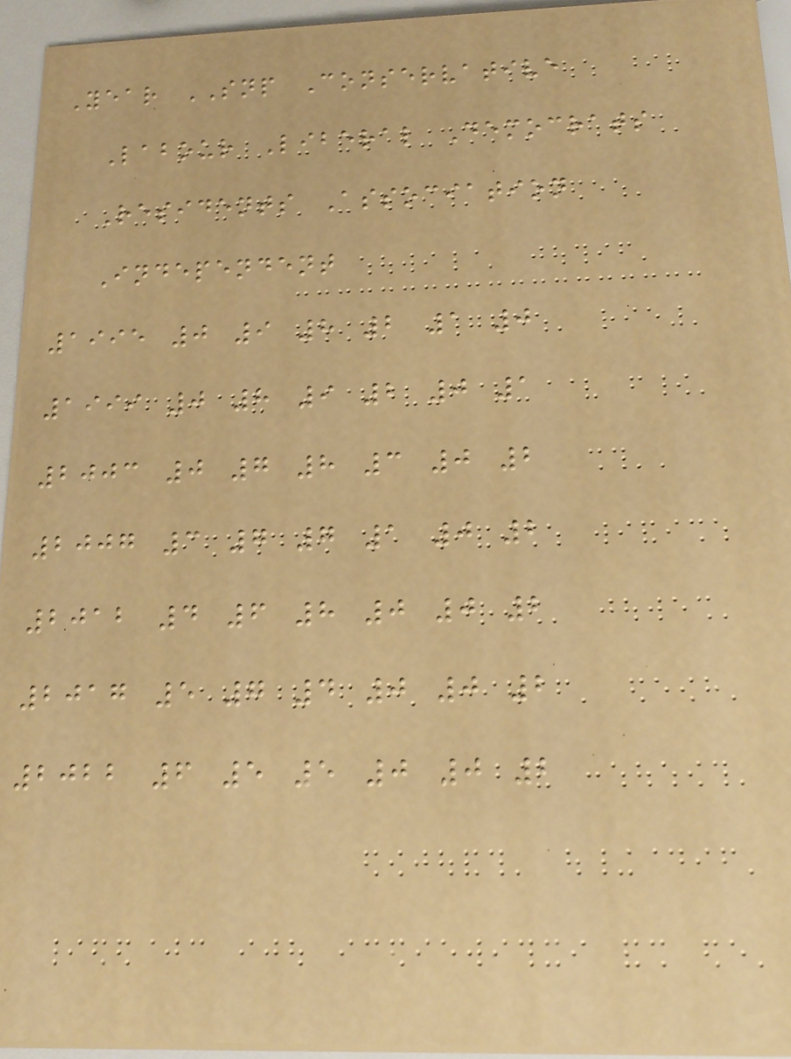Year SNP Conservative
Labour Liberal Democrats
Residents Association
Independent
1995 0 9 8 2 1 0
1999 0 8 9 2 0 1
2003 0 7 8 3 0 2
2007 3 7 7 1 0 2
2012 4 6 8 0 0 2
2017 5 7 4 0 0 2
2022 6 5 5 0 0 2
